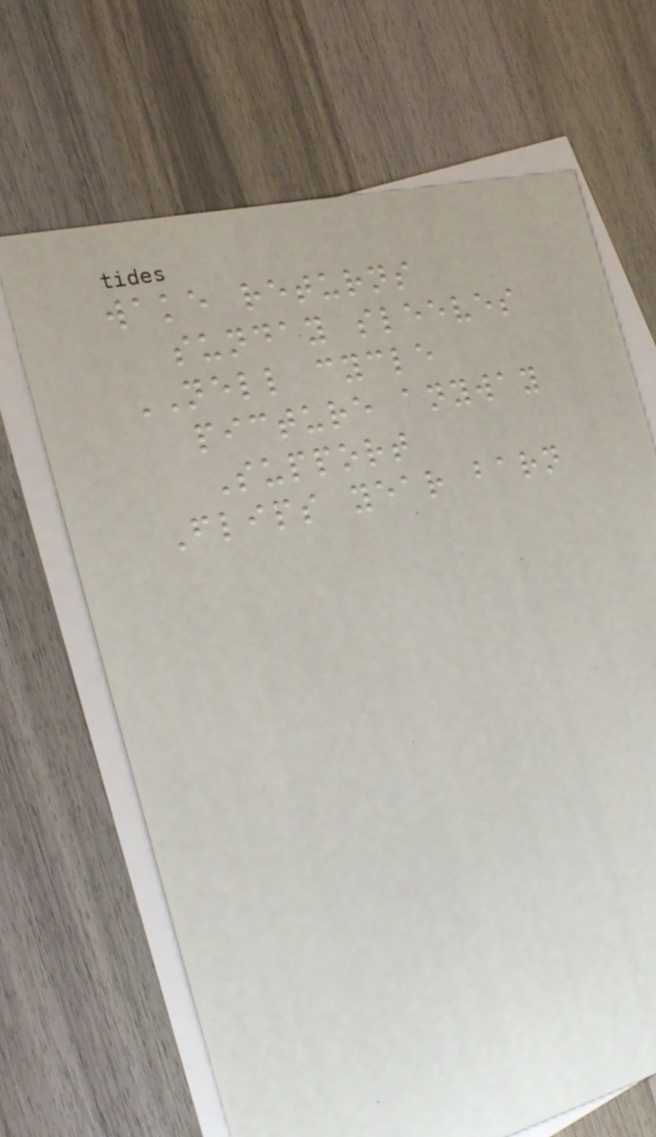wake returns
sunday sleeves
NELL cycle
picture anyway
Support
Flips year barn
